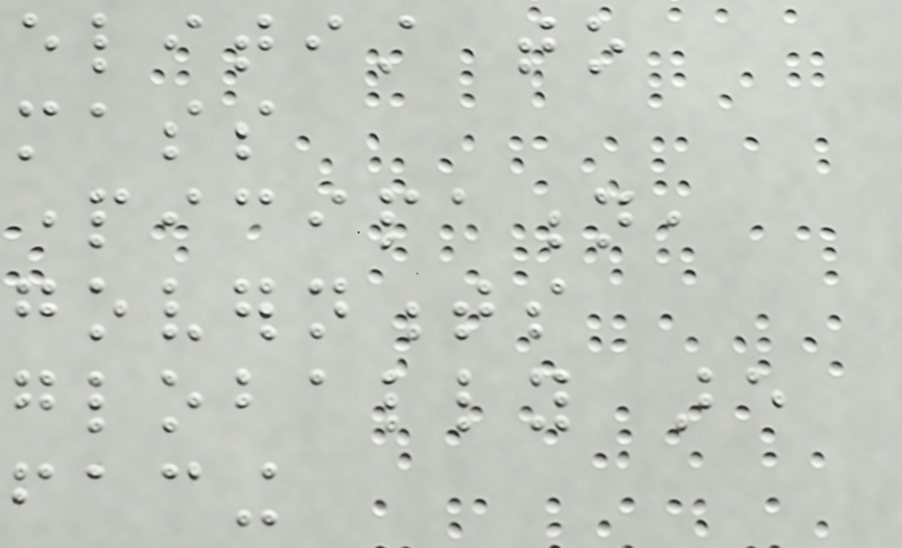elitist to
mass
participation,
governments
globally are
facing
